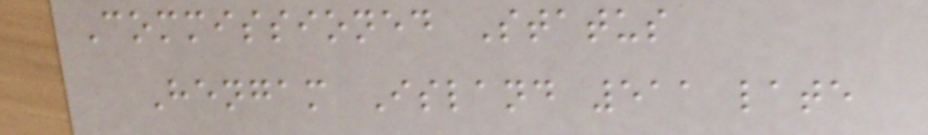Commissioned Status
Hengam Island 511 late
